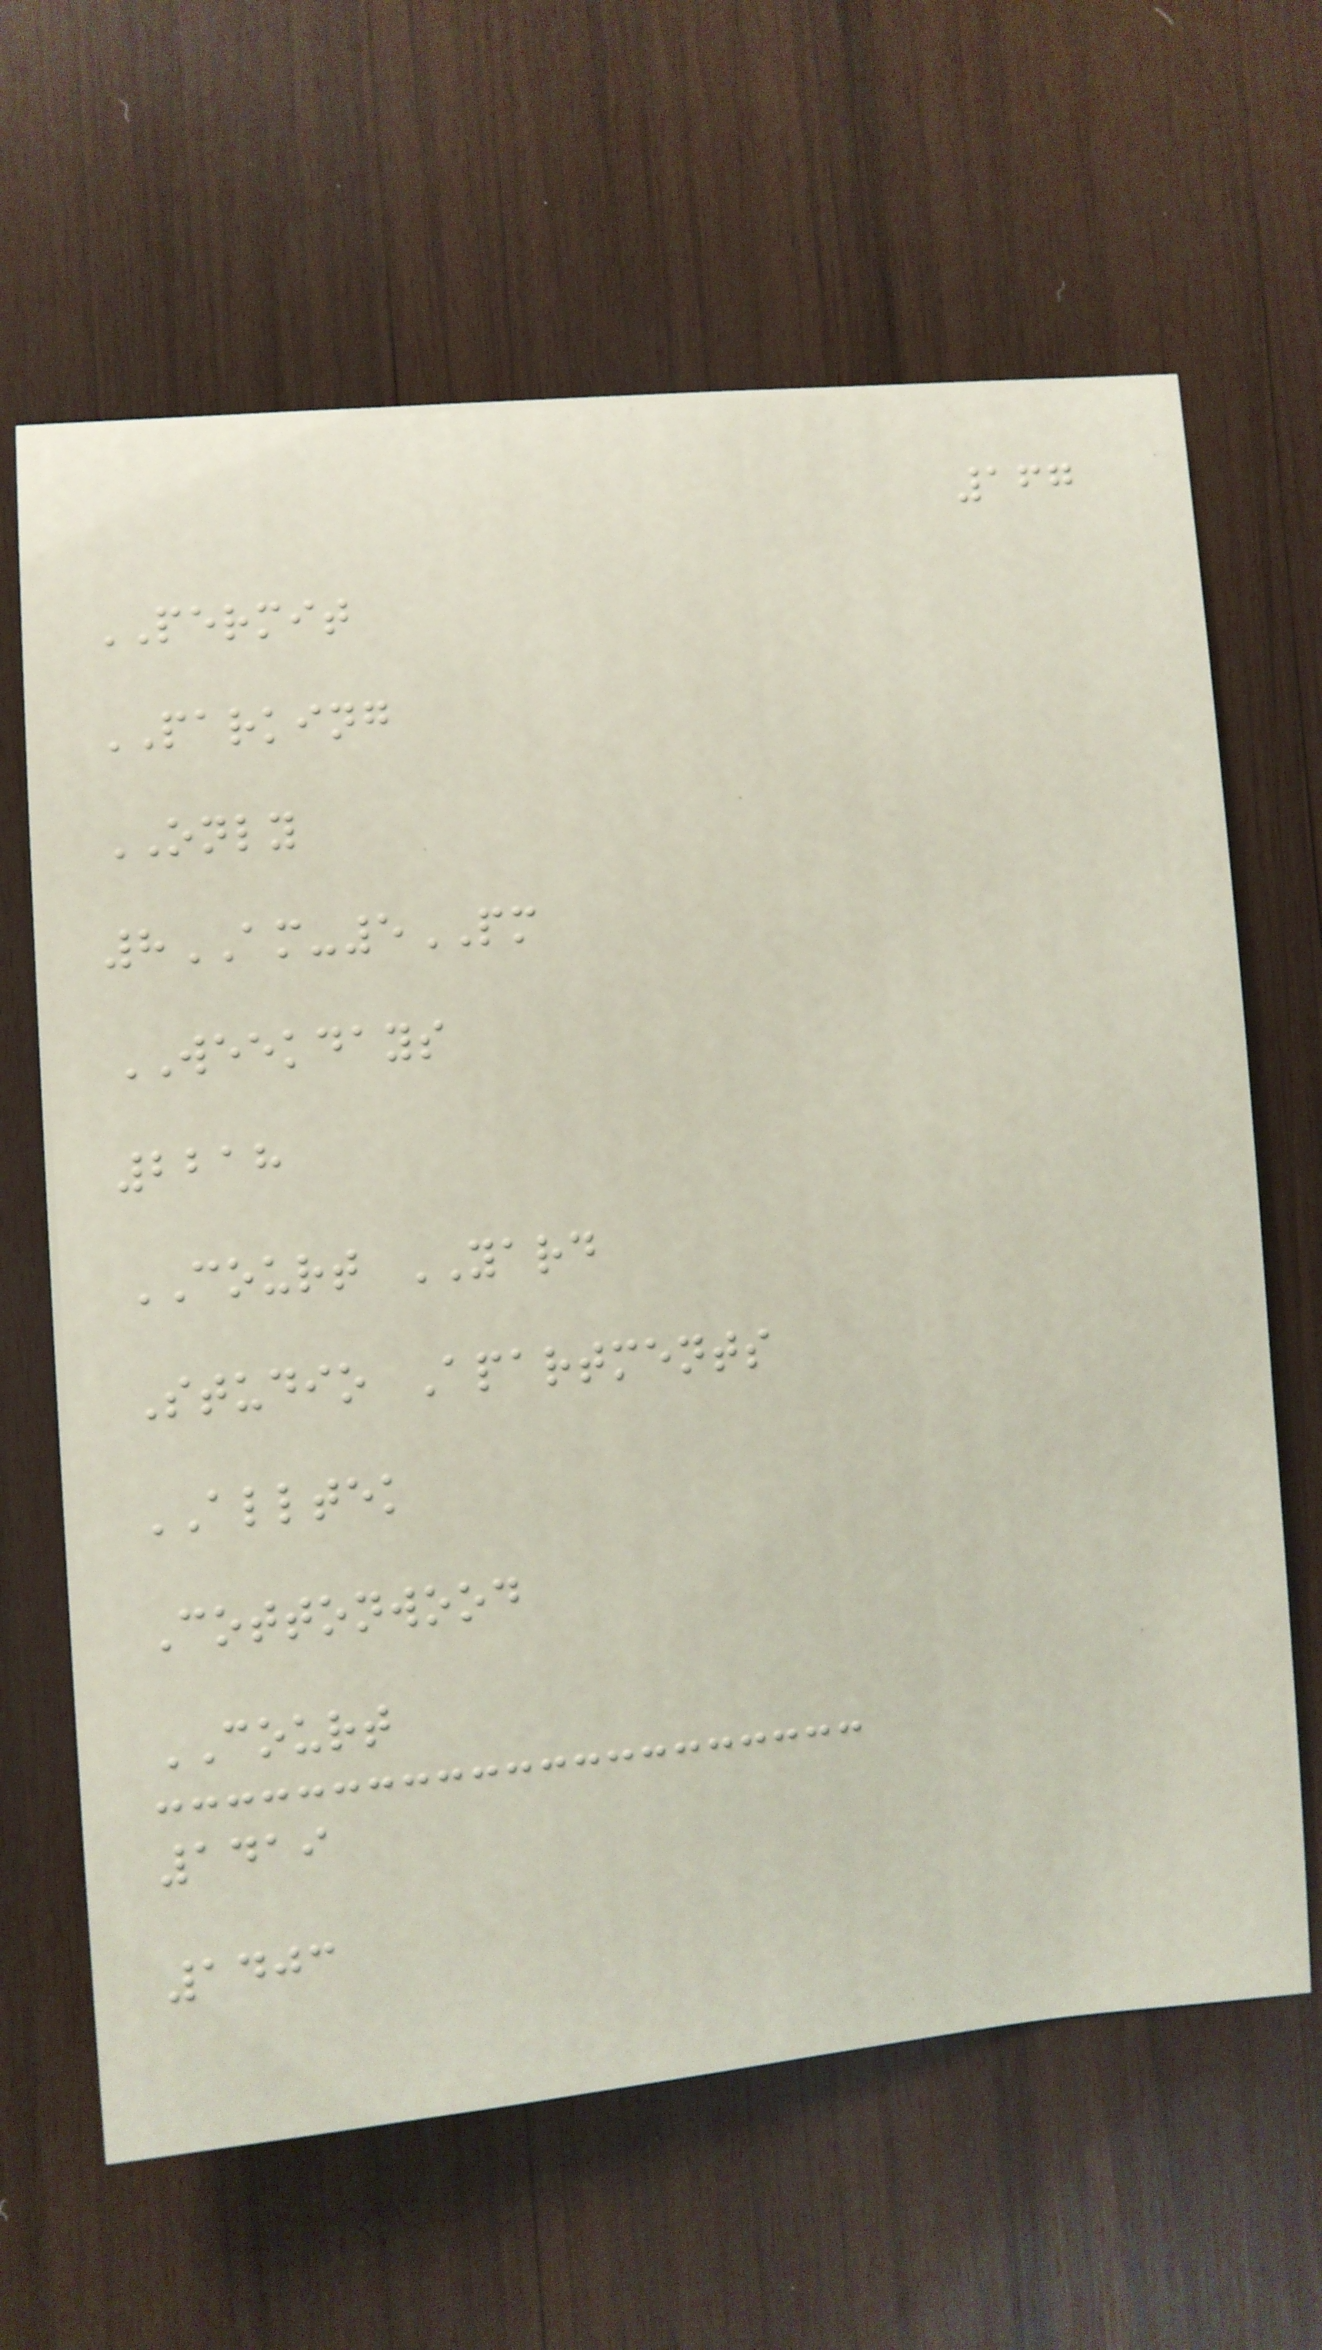167
PERMIT
PARKING
ONLY
8AM-5PM
WEEKDAYS
2218
COURT YARD
Studio Apartments
ALLTEK
Cottonwood
COURT
1419
1403
